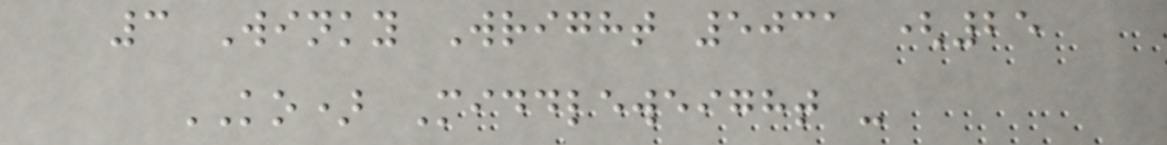3 Winky Wright 5031 (25
KO) Middleweight -
